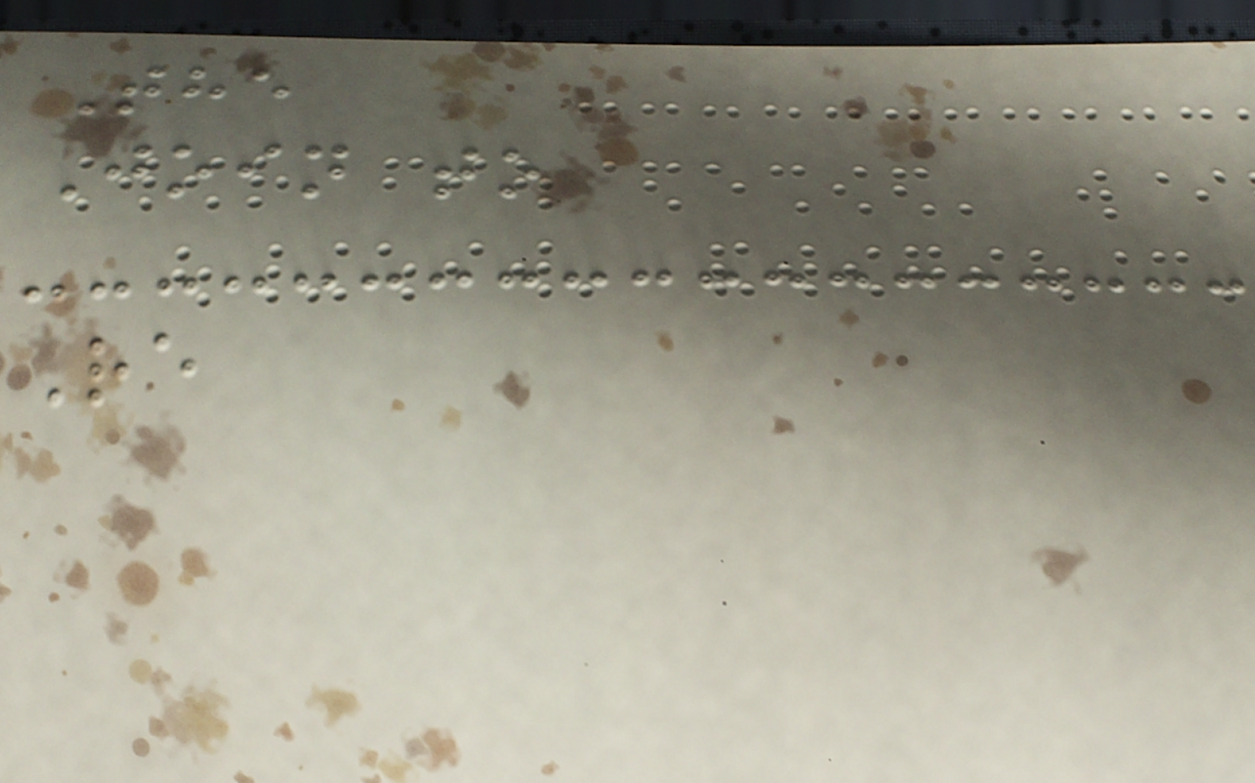The
Join to
Re
